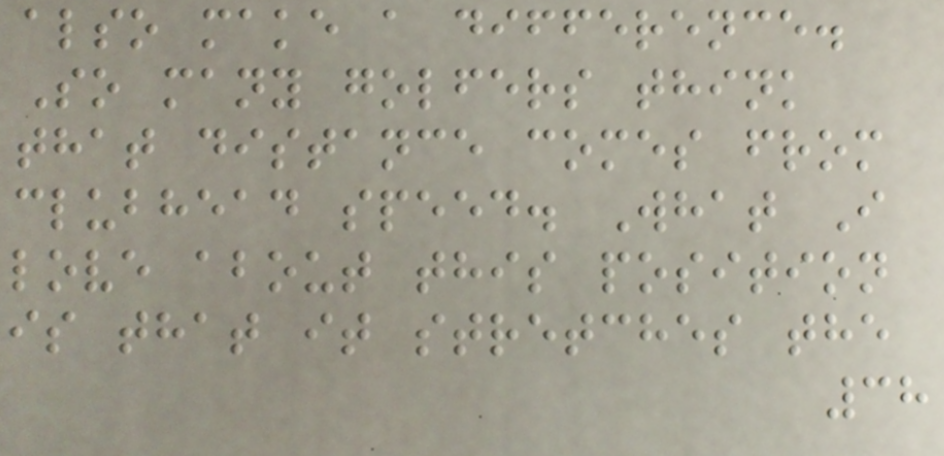also make a difference.
So many golfers think
that distance comes from
clubhead speed. What I
love about this position
is that it stretches the
38
